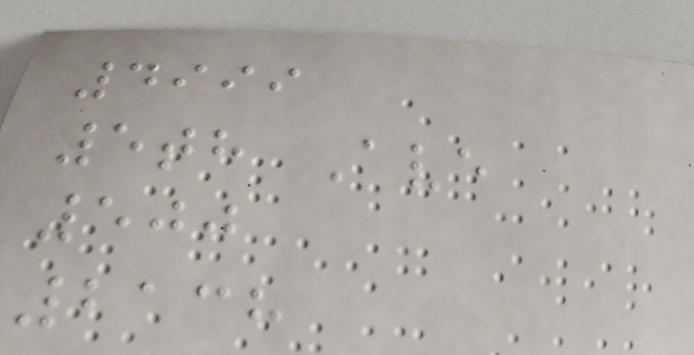4999
5th Ave
500
2138
